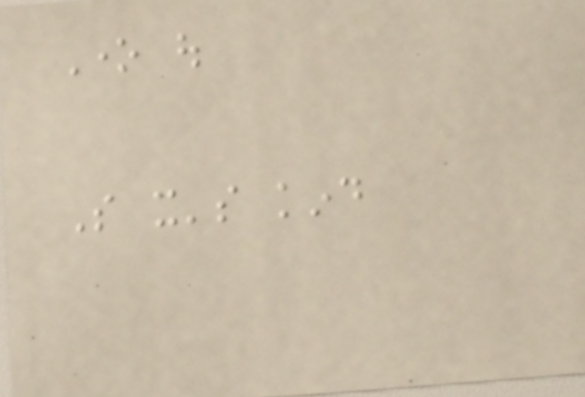One out
So it's kind
